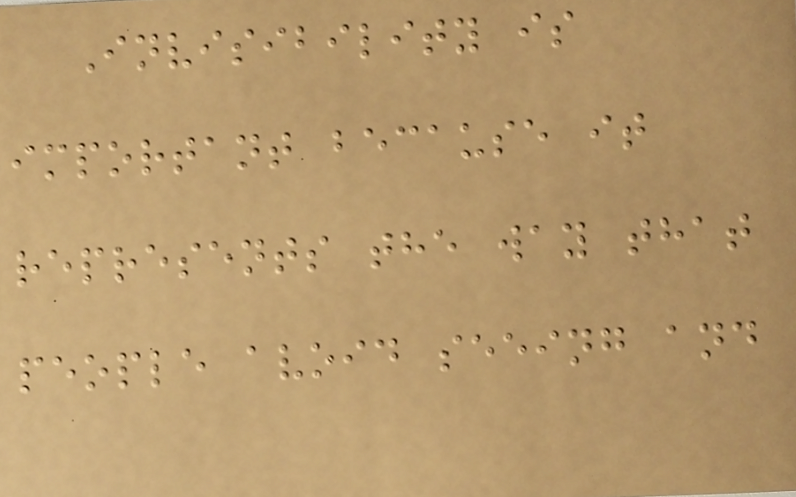Invisibility is
important because it
represents the way that
people avoid seeing and
